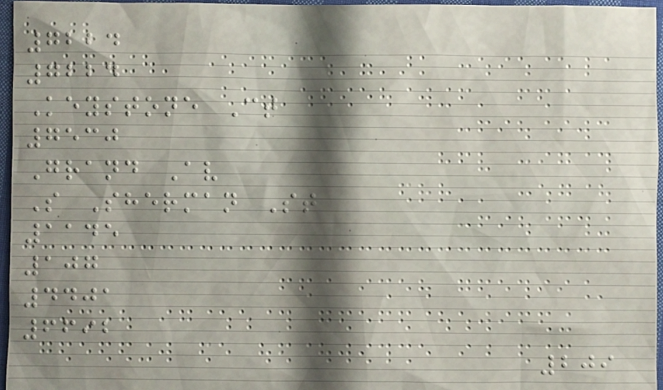7224
7224
Keystone Ct
7530
Grand Av
S Sherman St
1145
107
4401
6692
209
